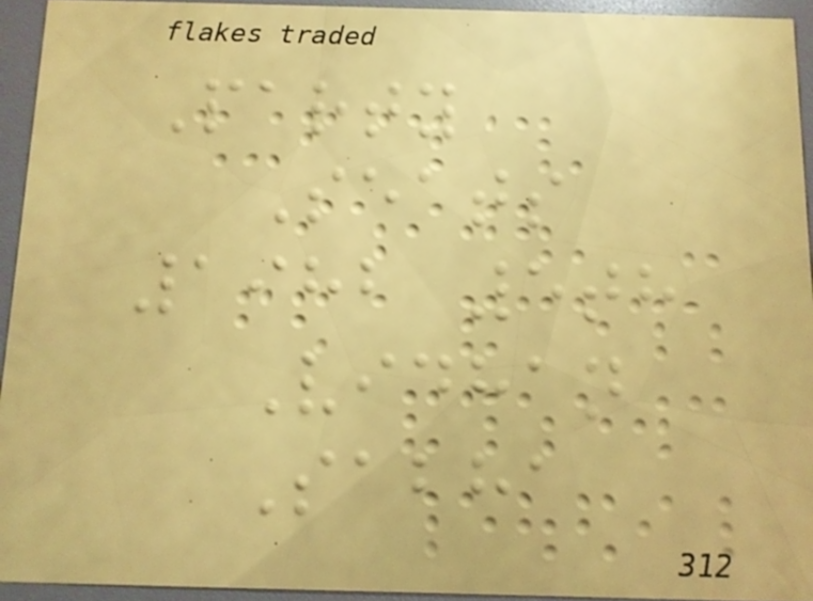Party
Seats
1982 5th
Vidhan
Sabha
